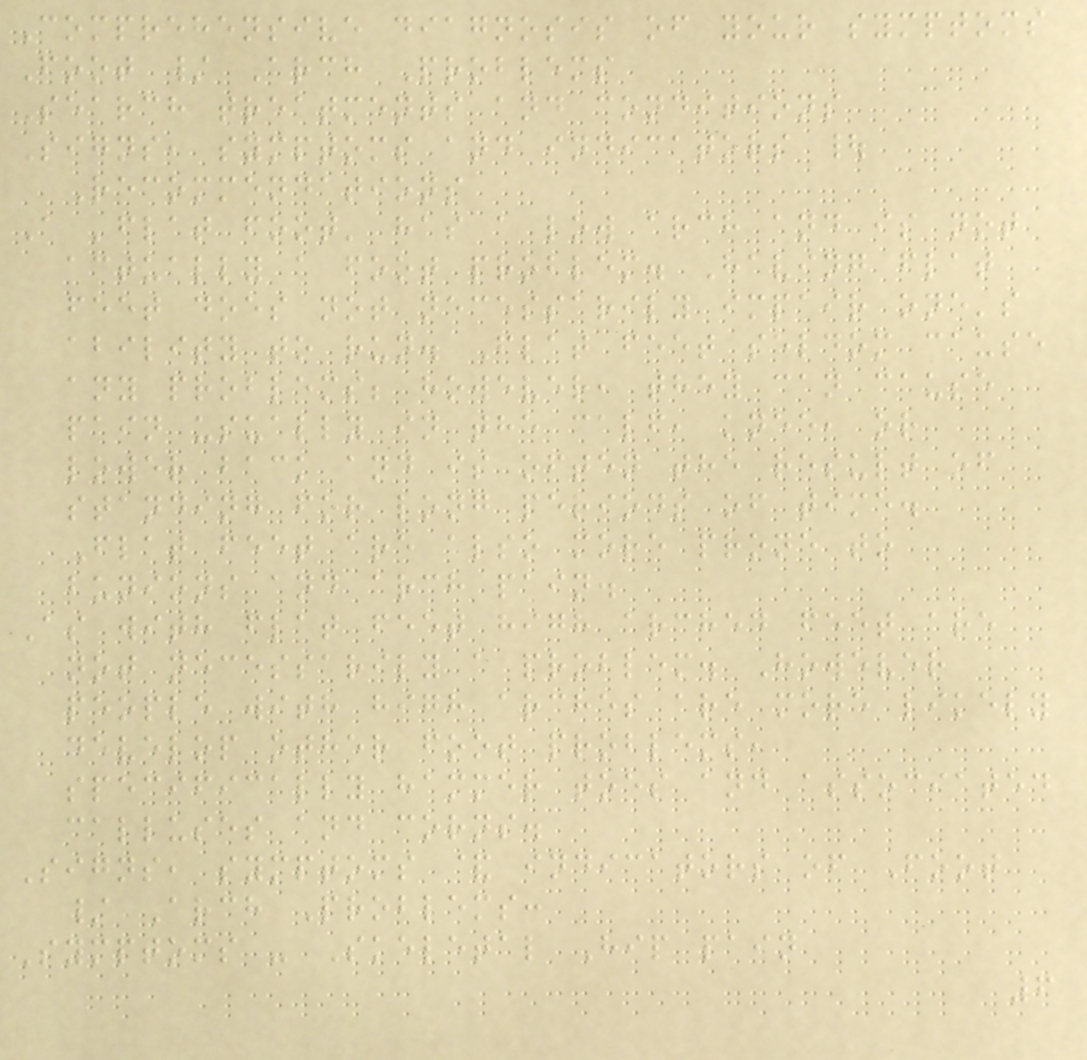Comprehensive diagnosis of your symptoms
Foot / Arch Problems
Search treatments and conditions
Signs, symptoms and indicators |
Recommendations
A 'flat foot' has a low arch and is not
actually a foot problem. Having flat
feet does not necessarily impair one's
ability to run. Flat feet seldom cause
any problems; however, they can cause
pain usually in the calf, knee, or
lower back and is often the result of
standing for long periods of time.
Flat feet are also more prone to
bunions and arch pain.
As with flat feet high arched feet are
not necessarily a problem. However
people with high arches are more likely
develop other foot problems,
specifically hammer toes and associated
calluses and corns.
Signs, symptoms & indicators of Foot
/ Arch Problems:
Symptoms - Skeletal Hip pain
6
